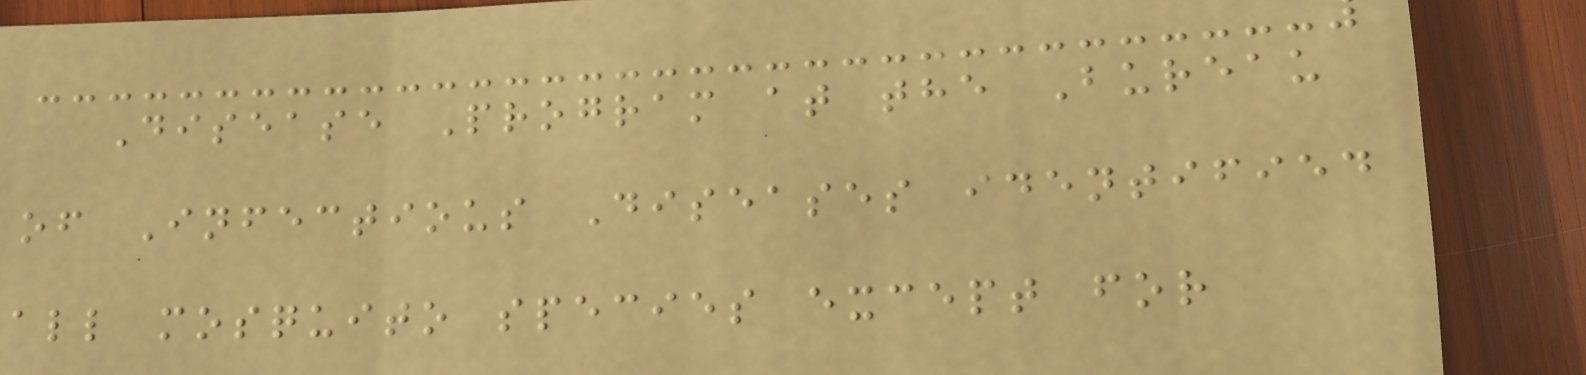Disease Program at the Bureau
of Infectious Diseases identified
all mosquito species except for
